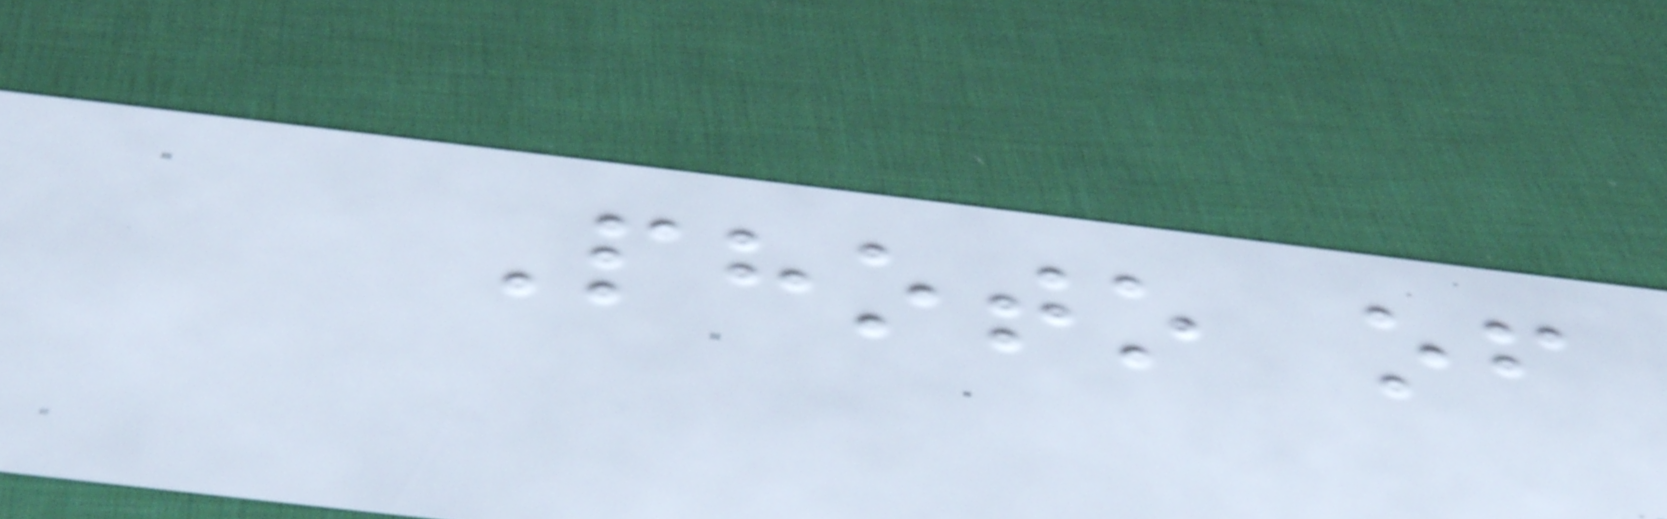Photo of
